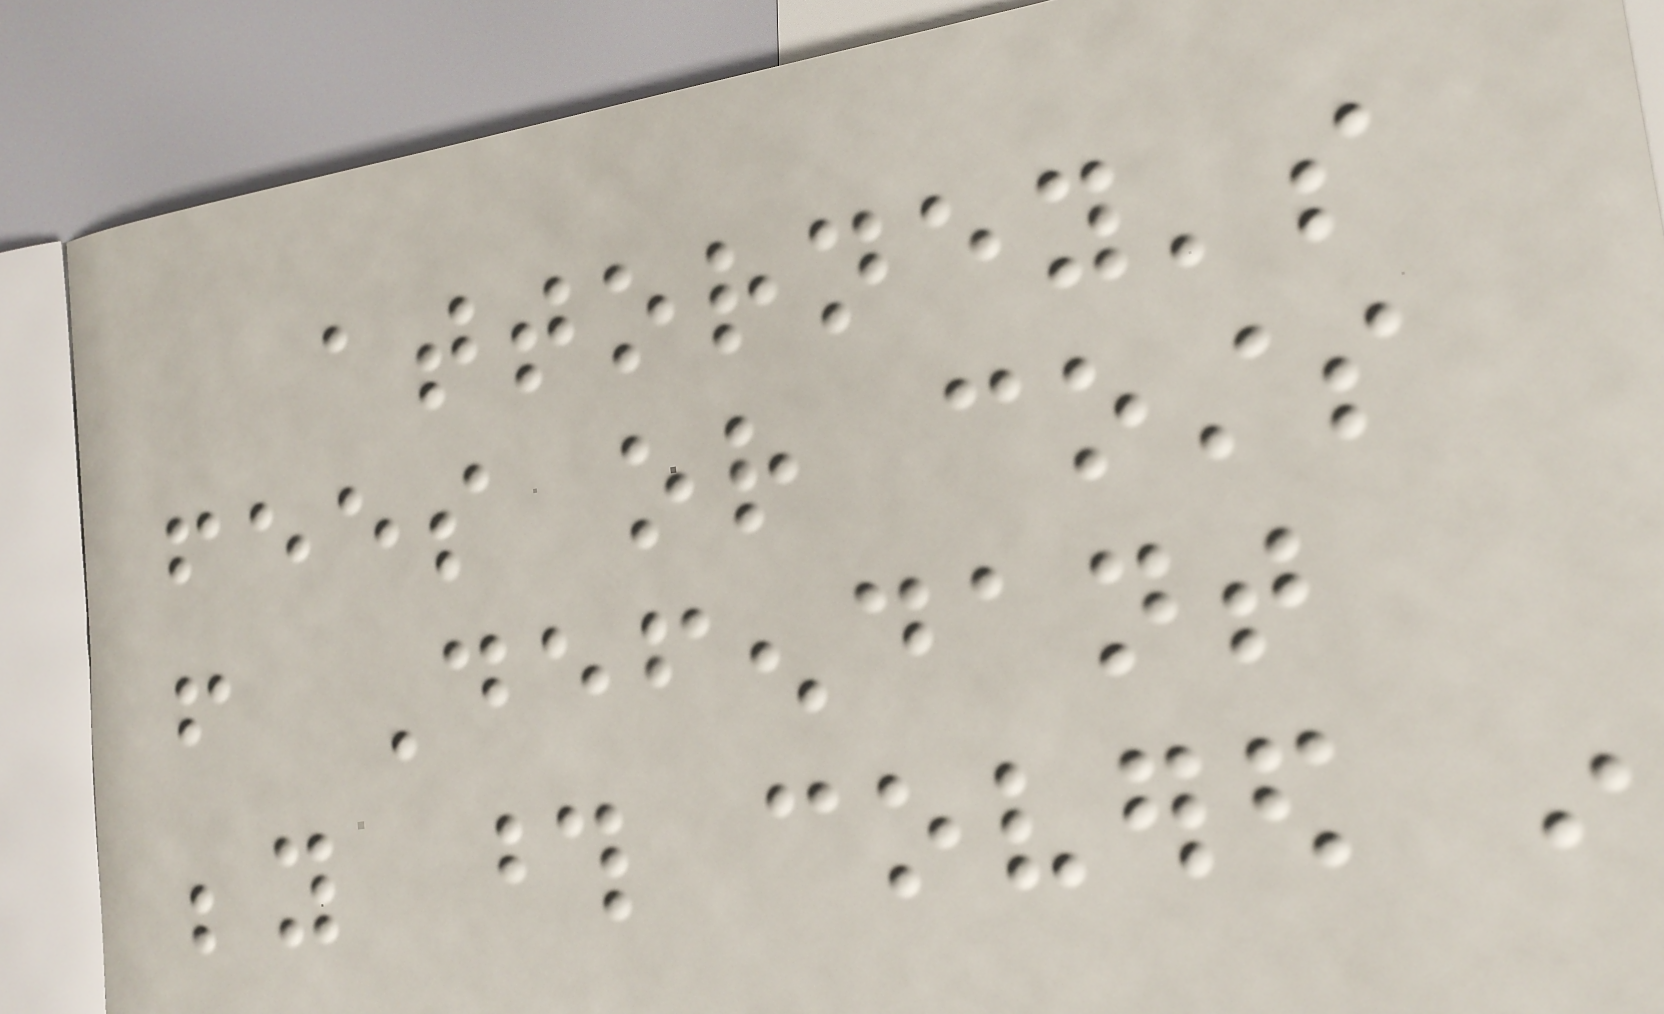attorney's
fees or costs
from Defendant
beyond those covered in
